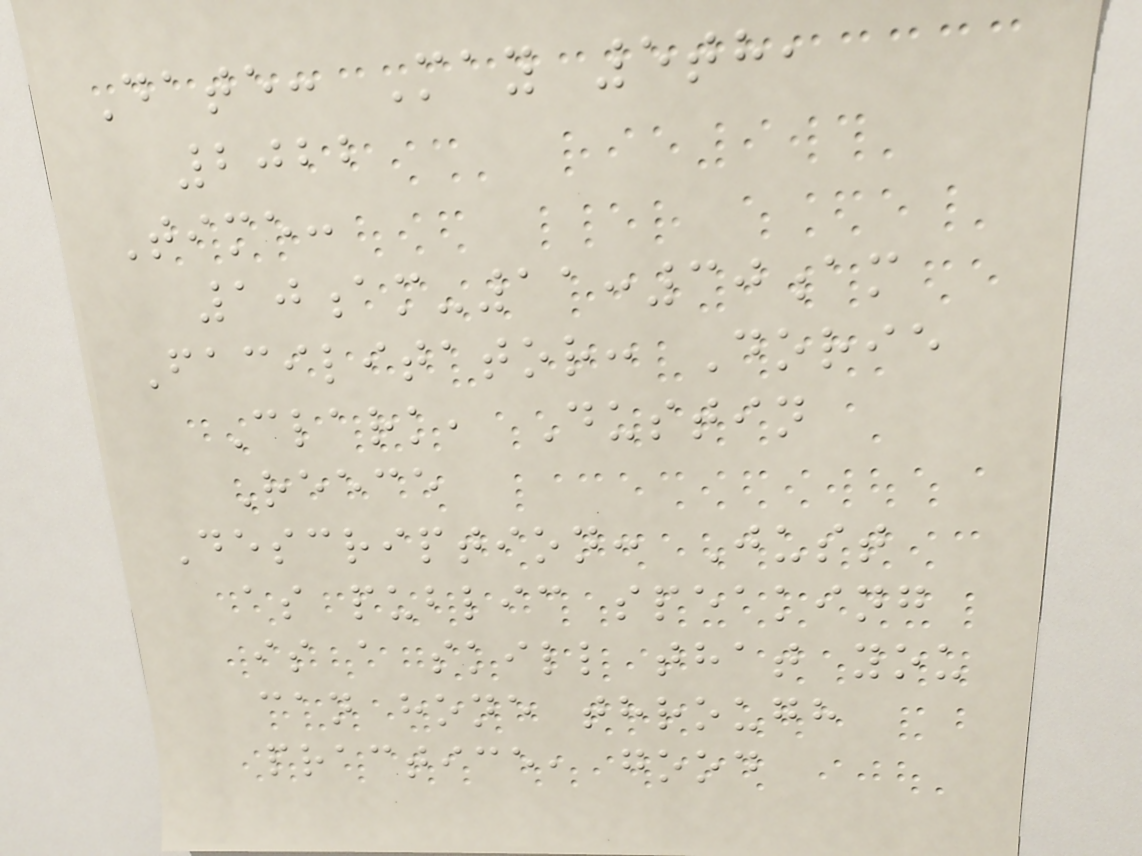Date: May 5th,
2022
Time:
10am-11:30am
Facilitator: Dorie
Clark, Dustin
Reece
Description: Just
as public speaking
is a skill that you
can hone through
practice, good
